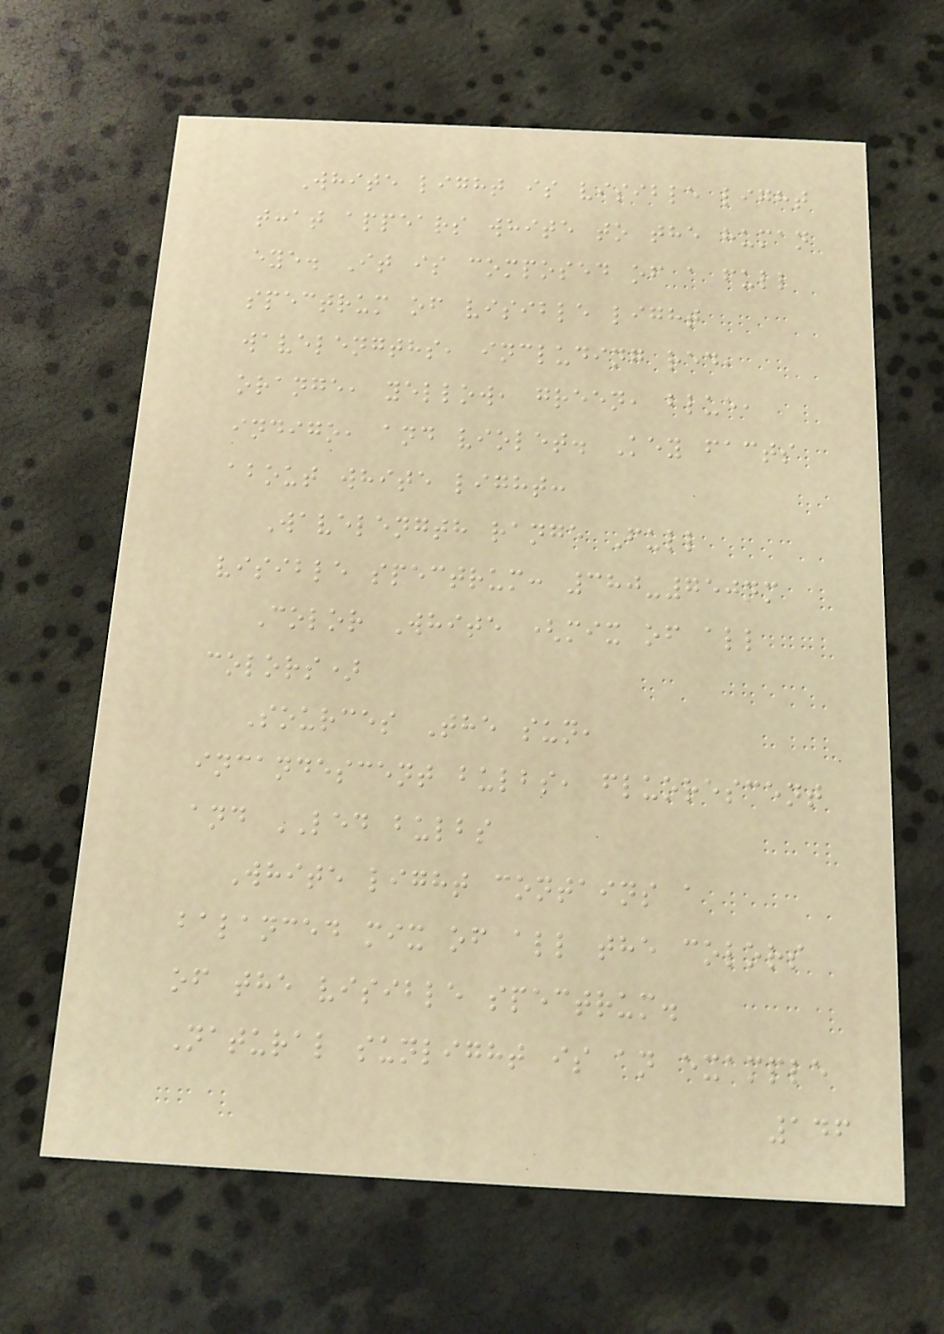White light is visible light
that appears white to the human
eye. It is composed of a full
spectrum of visible light
wavelengths, including red,
orange, yellow, green, blue,
indigo, and violet. Key facts
about white light:
Wavelength range Full
visible spectrum: 380-750nm
Color White (mix of all
colors)
Sources The sun,
incandescent bulbs, fluorescent
and LED bulbs
White light contains a
balanced mix of all the colors
of the visible spectrum.
Natural sunlight is an example
146
